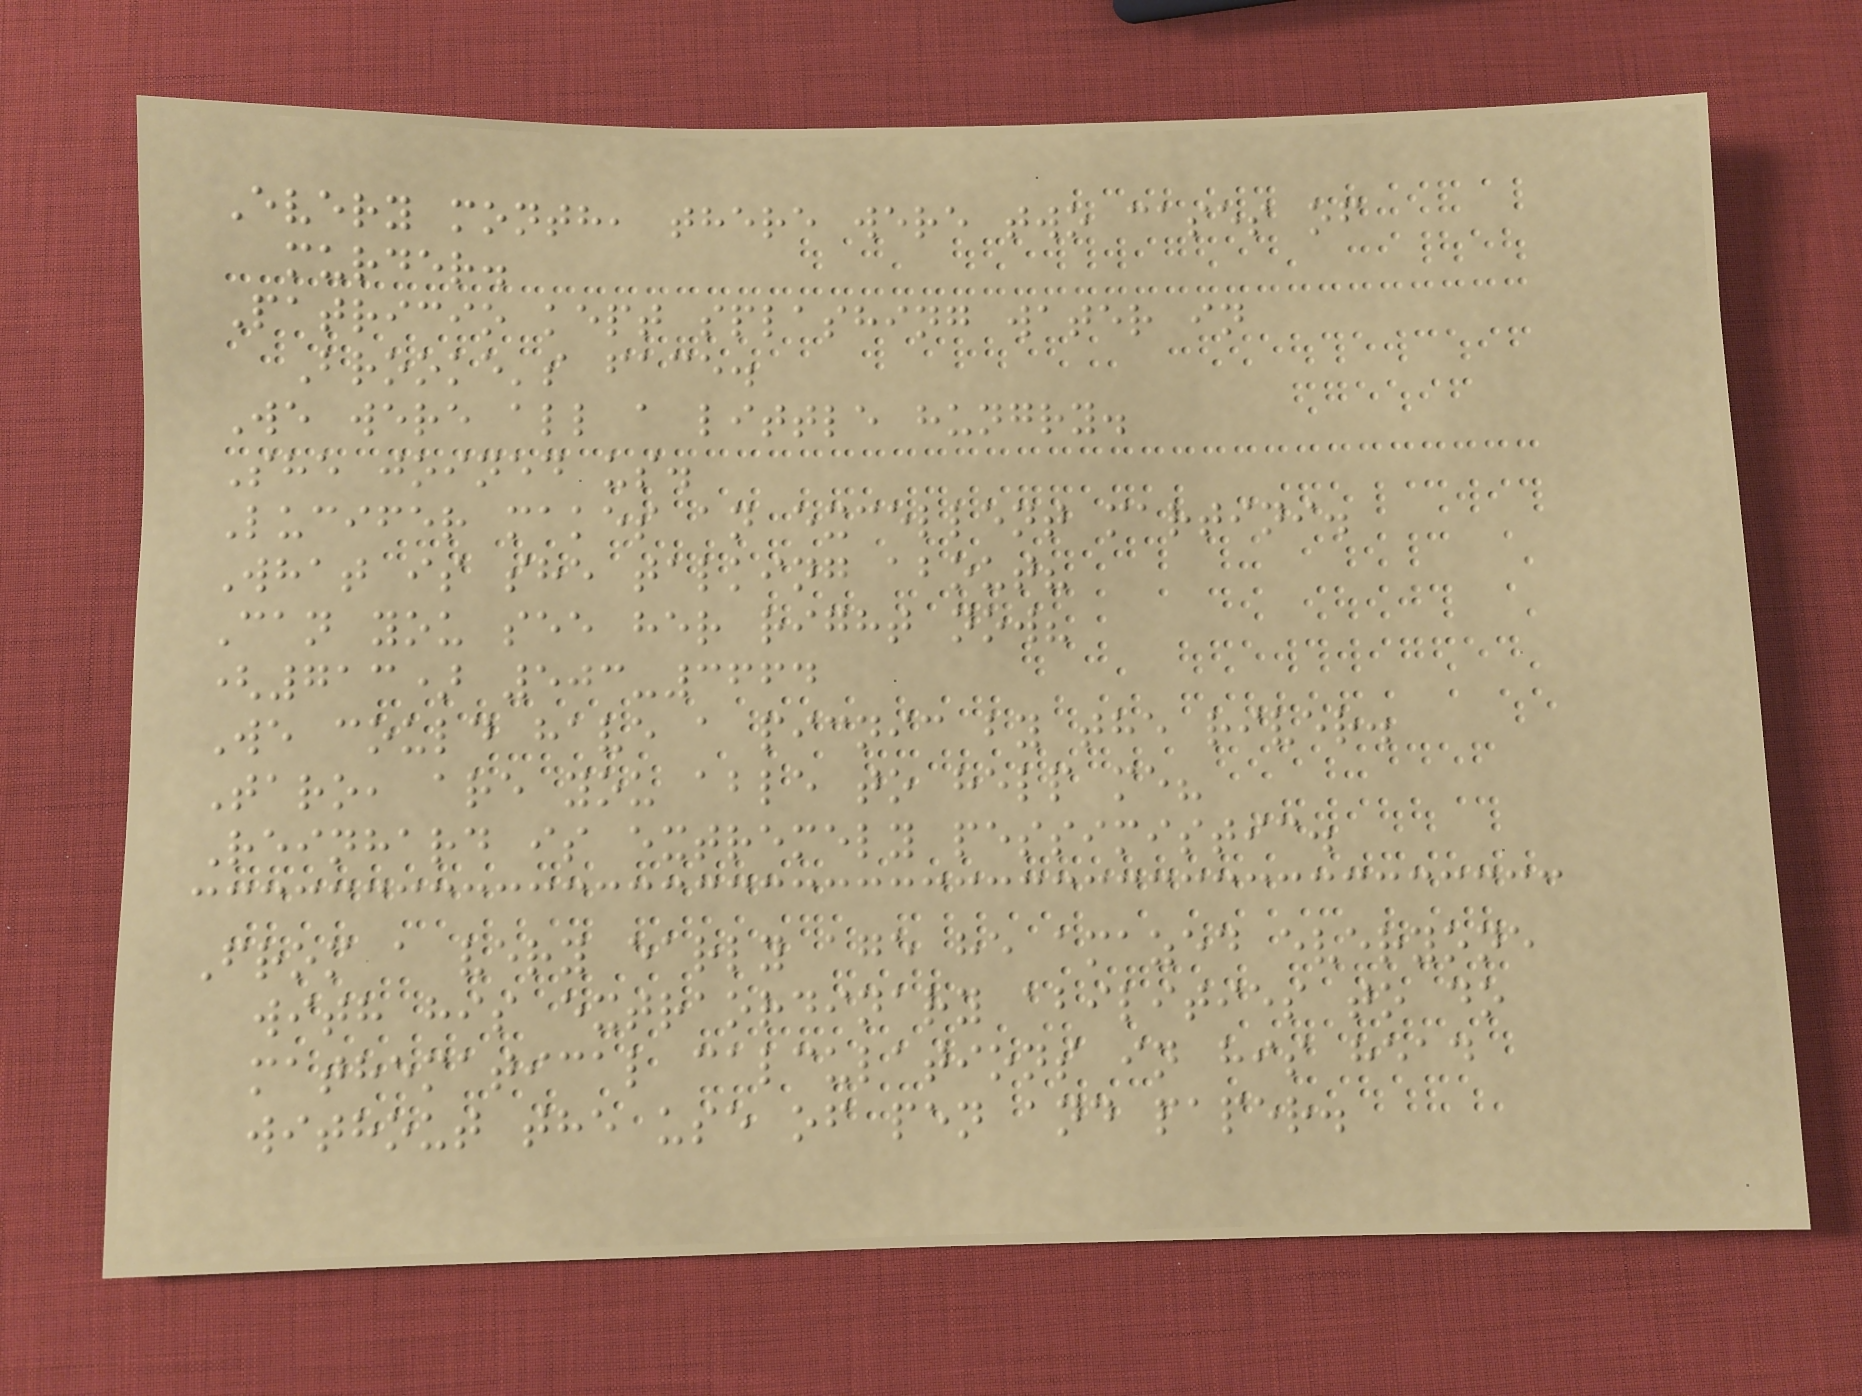Every month, there were two cases of
murder.
Patricio kept splashing water in
Brooke's face.
We were all a little hungry.
She joined us.
Lucifer makes an excellent martini.
What is she talking about?
Can you see her right now?
(713) 503-3664
We could have a picnic by the river.
Taro, are you able to help me?
Reinhard is extremely pessimistic.
From a very early age he amazed everyone
with his extraordinary abilities to do
mathematical calculations in his head
without the use of pen and paper.
